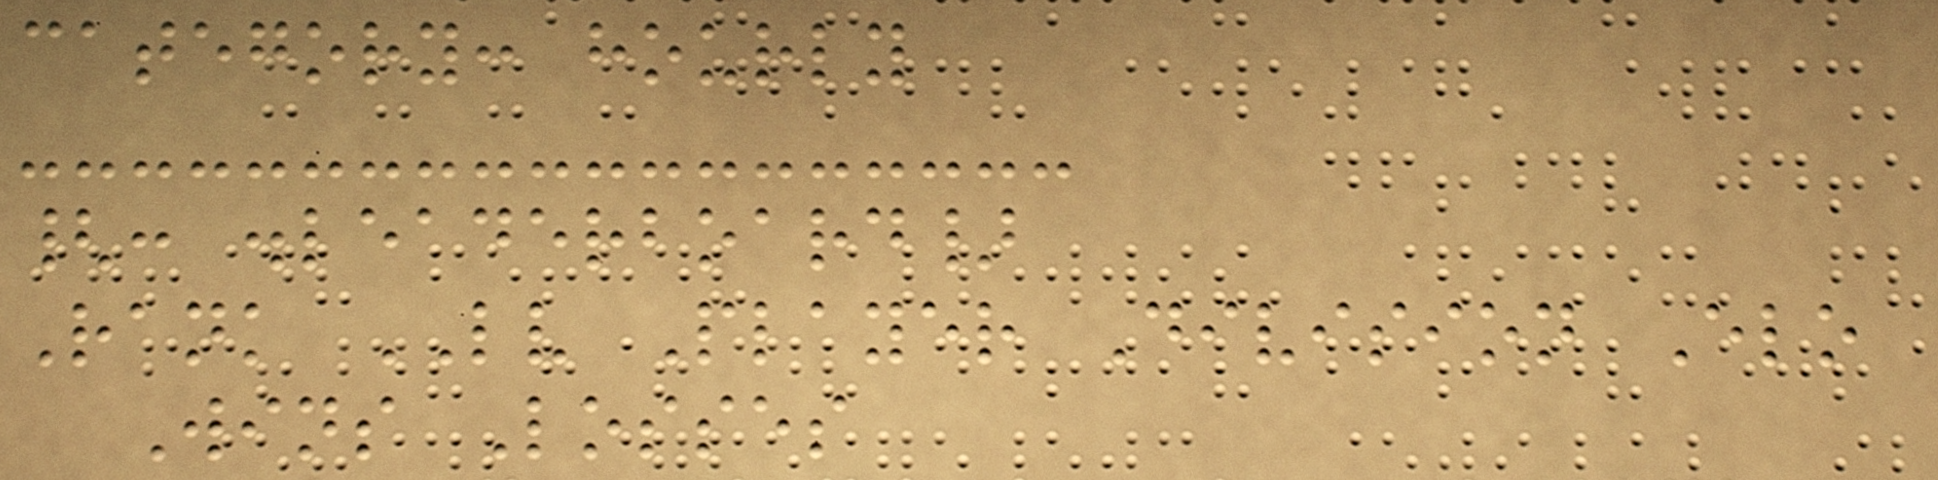category: hourly
{: .leaderboard}
Rank LV Player Division Elo
Wins Losses
